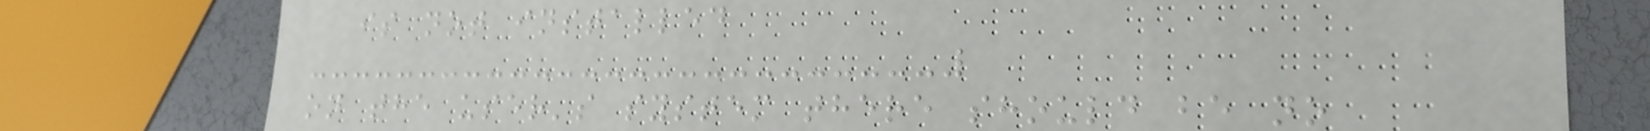is not installed
on the user's system there should be no
